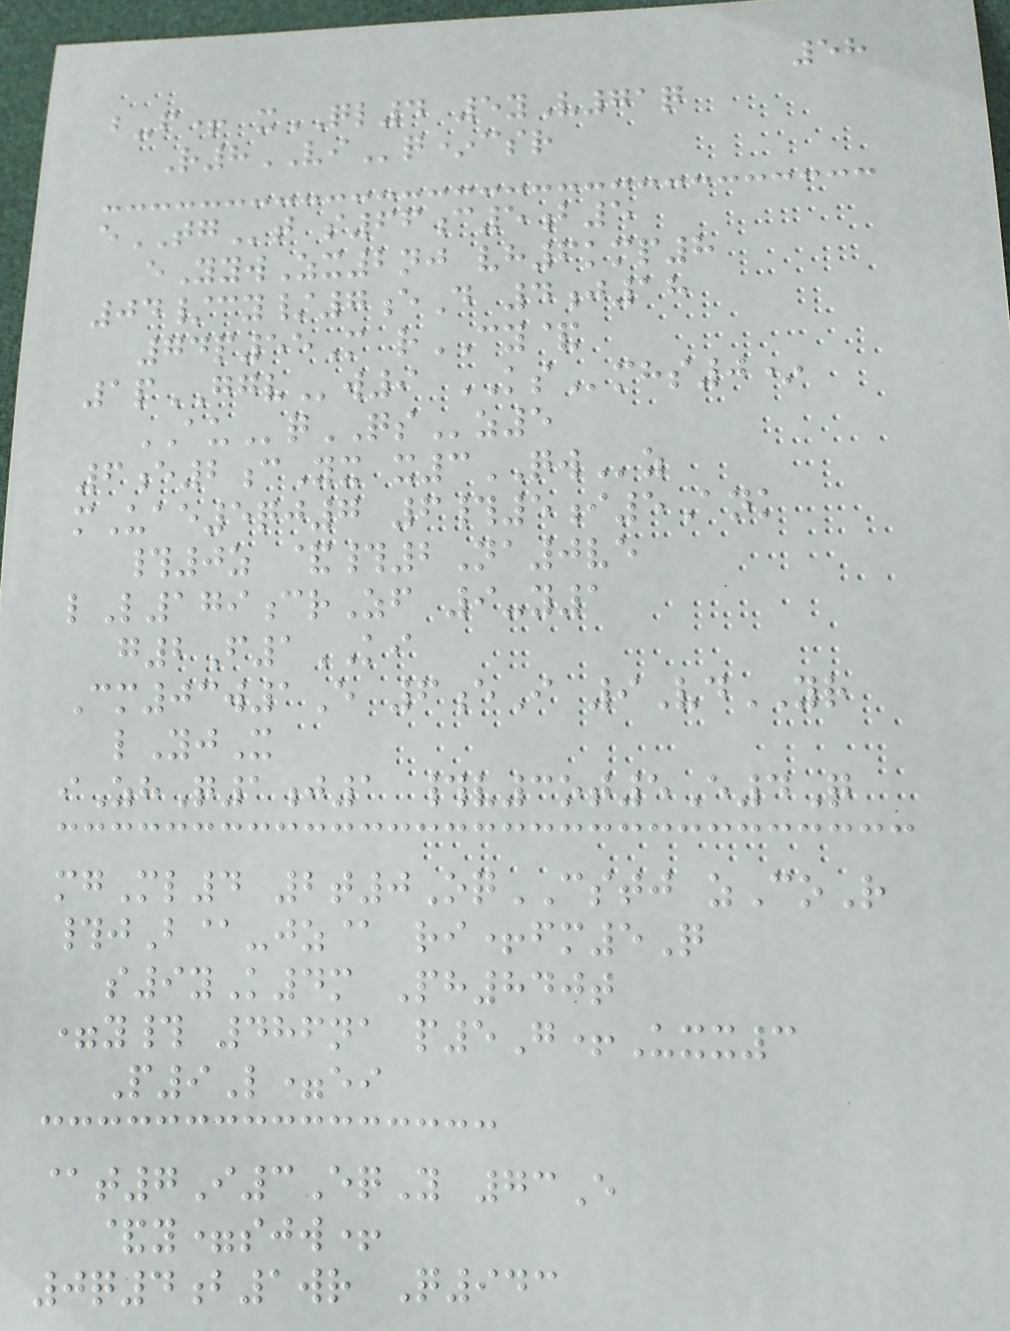58
b-f+ xQL4 5yV71q
R8VIq*csr
eTGt s66c5b5
eYywZx2nj vh6kmp8
04/cy/7eD 4j18
74p55M rCY&
1pGGVw9 KSmhs0*
AUqQSz5
6e2cYx x3QWz
mUae5qj7 6#5i5Ank
#0z &#2Na0ve
lL179crZf 9-y1
g2F1KI
Cm03w1E 6eI 9VdYR
lYjX
iZhQ1j1 #v3ot5E4Q
mgMl4 2t0OqCSTJ zCoR
#jB@-jz@ ri+fm5Q
s9yK4m Ph840t
=y# 486na p5G+Uxx3
P9L=ei
@t7I3EqY 73E
&y=sjw+
0q4b1wr Q943
